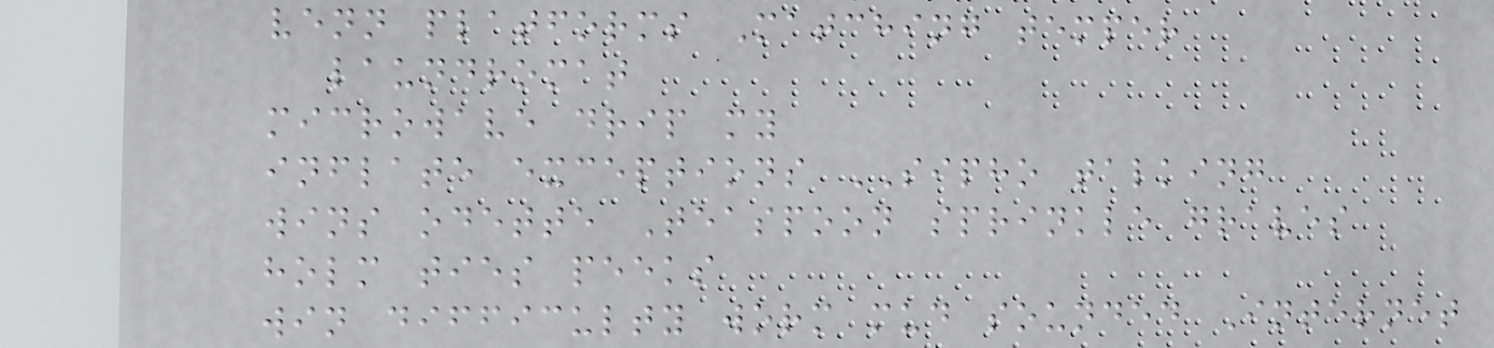venn platforms Matching temper
laundromat
microwave drip my
inflate exceptions SIPHO talking
wins odette Teaspoon sprinkle graves
holm ties peeks
win difficulty worm mud sounded Internet
